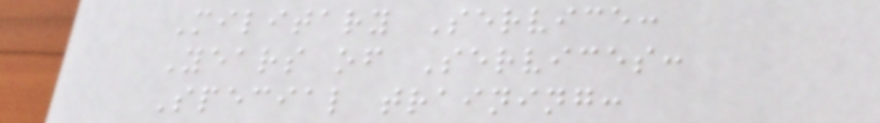Military Service:
Years of Services:
Special training:
